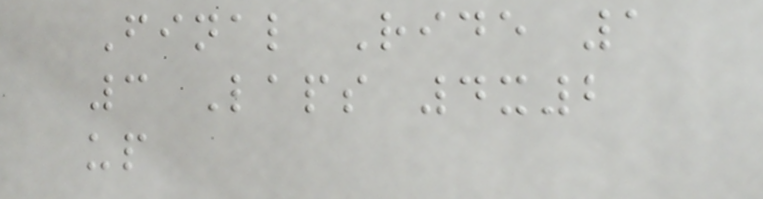Final Ride 1
3 Laps 4x2
up
